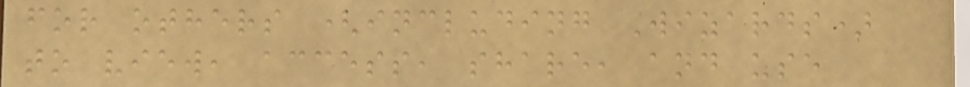for others (including Wizards)
to view, access, share, and use
